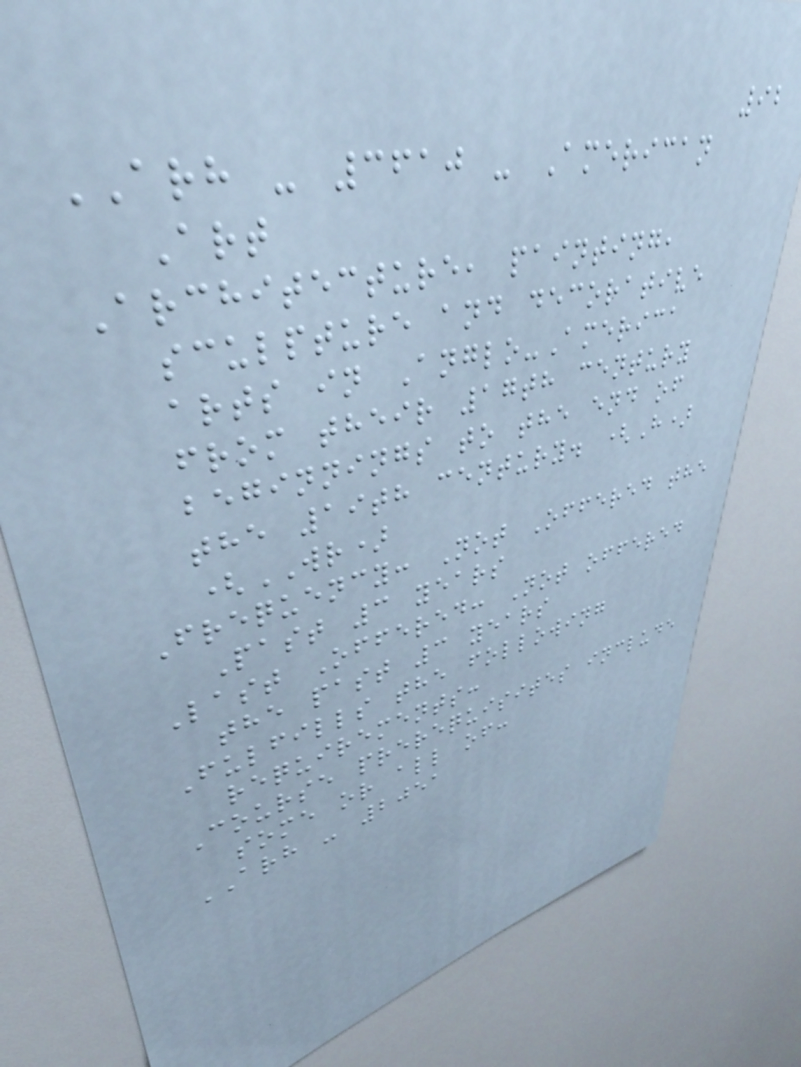92
ARH - 3610 - American
Art
Architecture, painting,
sculpture and decorative
arts in Anglo-America
from their 17th century
beginnings to the end of
the 19th century. (H)
(WR)
Frequency: Not Offered the
Past 3 years
Last Offered: Not offered
the past 3 years
Fulfills the following
requirements:
Course prerequisites include
some or all of:
ARH - 2051
